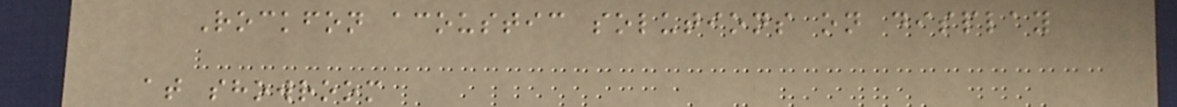Rockfon acoustic solutions on display
at showroom
